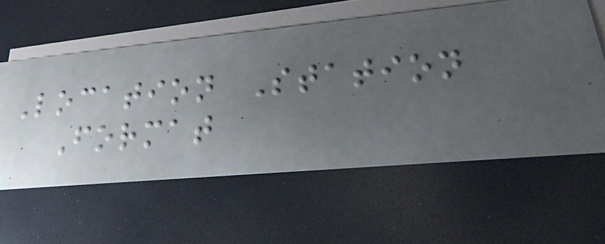Location Station
Format
